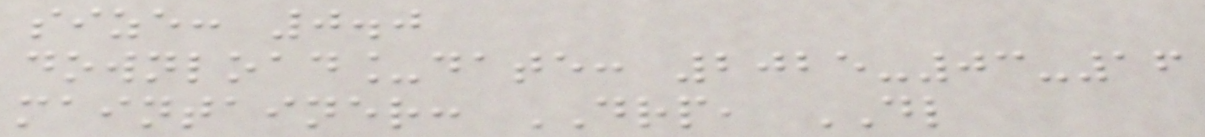size: 0.0
download_date: 2025-03-16
maintainer: DRP, DL
